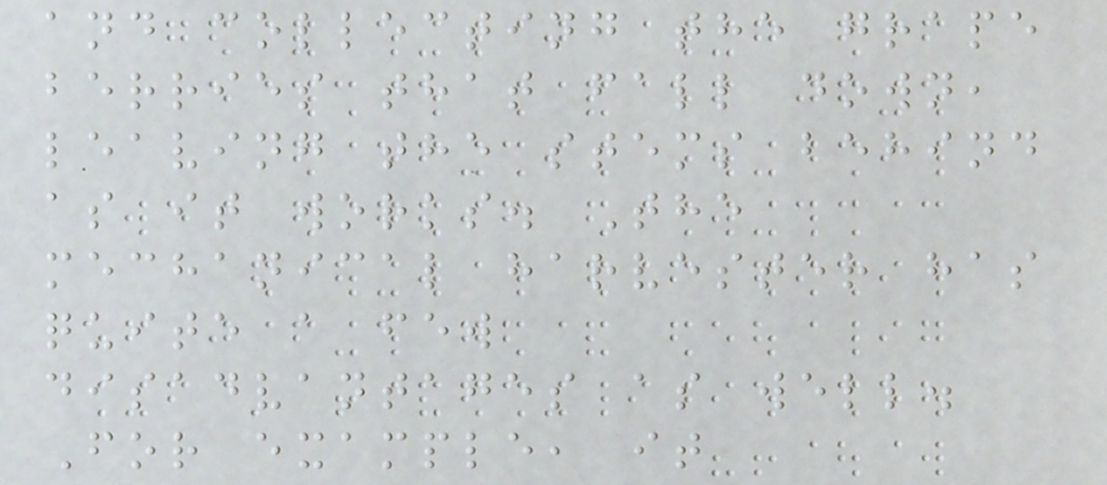and collecting the grape
berries that fall down,
leaving the stems behind
as it works. The
mechanical harvester has
quite a few
disadvantages as well.
For example, it
